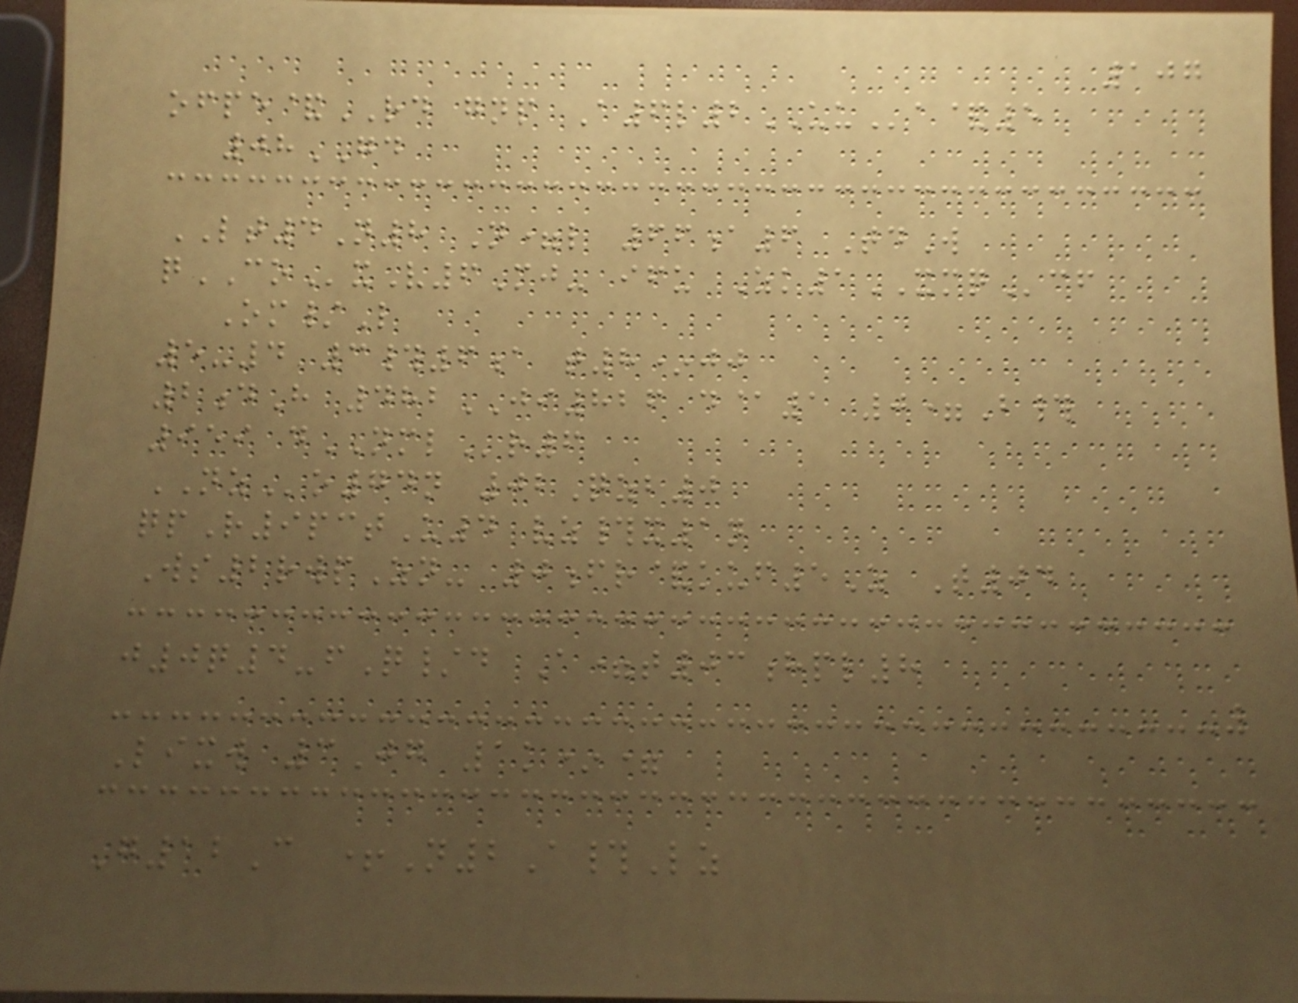107
ofpe&RD gnp A6l2UUa&5
08GD
LT4N8 N=l 66a6 TdW
qCOxV6Mj- ifu Zk1XMQcf
Om/L
5-4 3#6a t8*jj
2dH 482JI826 d@1 0=B#
959 dNMLr6
NZo74n 02Qzb0
qpR9pctU4 vz#x1n
Ws2rwpZn- 0fr&kuf5Z T04
j0q4-fQ/d A=t03hpl8
Lixw 3Jg 1k*=
G12C +N2A#Lz
